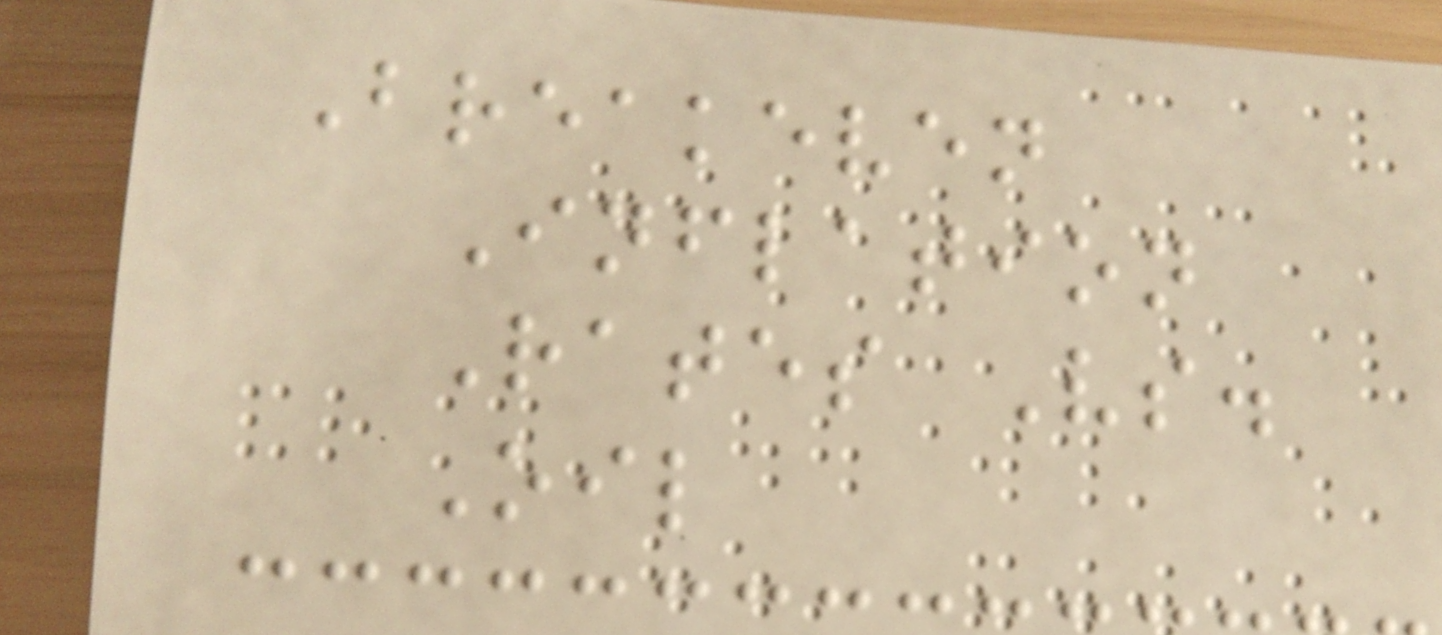Breakeven
Inflation
Rates Vs.
Oil
